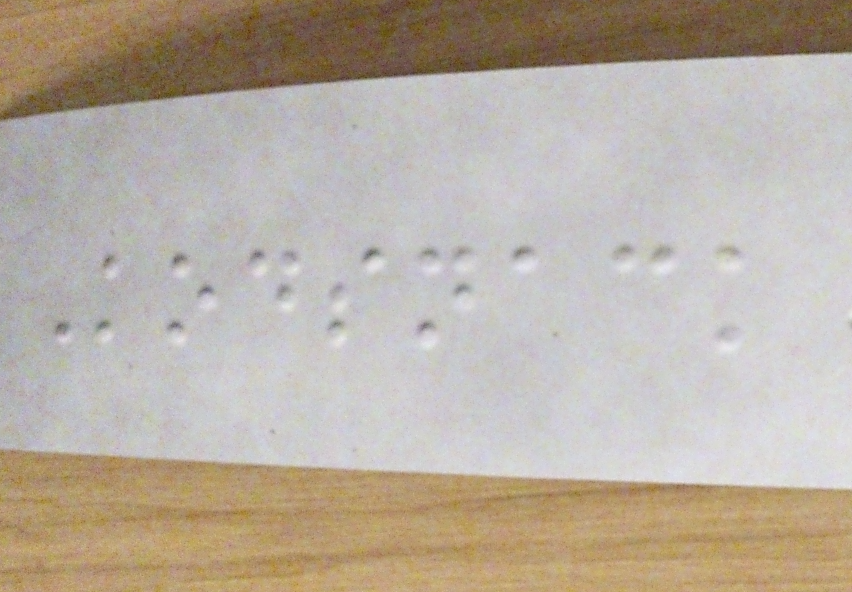Kodsnack
